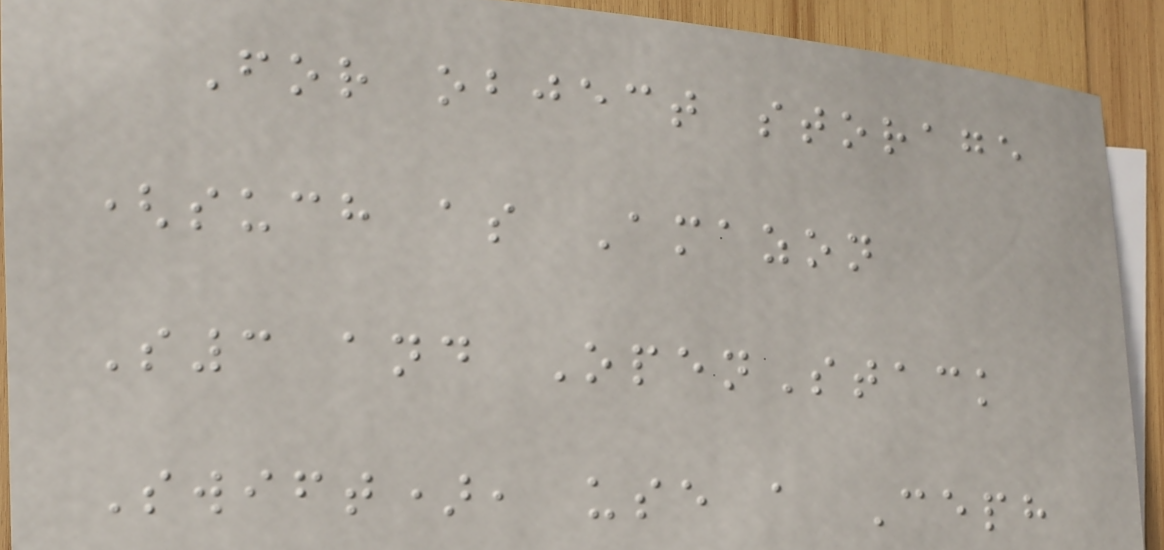For object storage
(such as Amazon
S3 and OpenStack
Swift), use a Ceph
